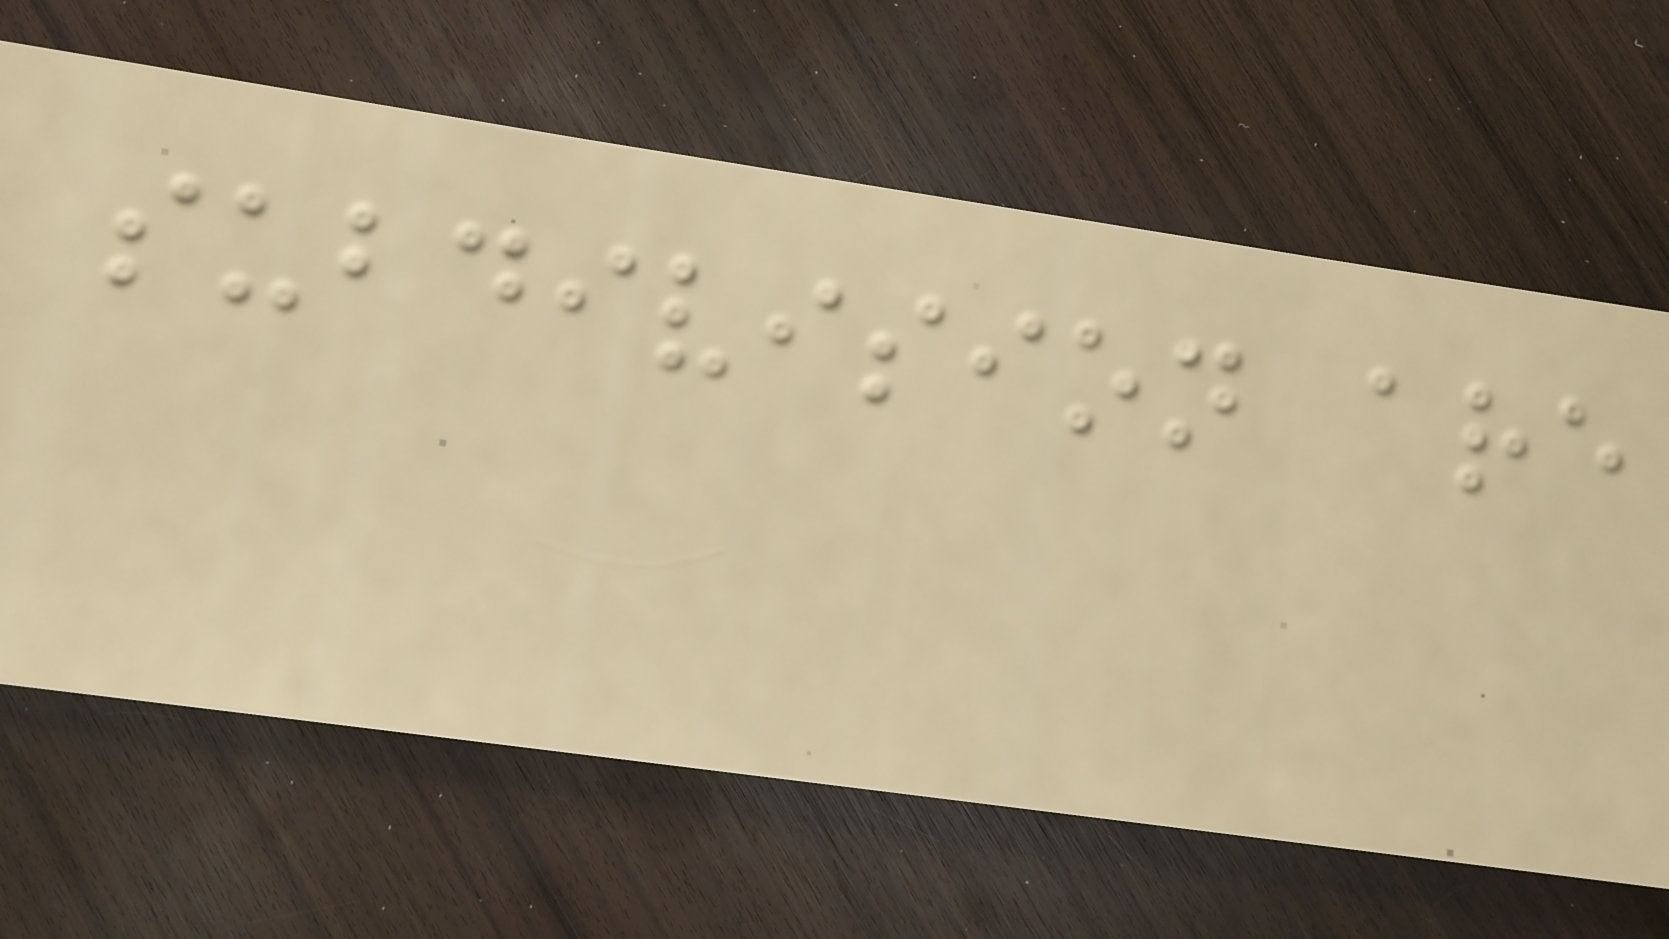subdivision are
